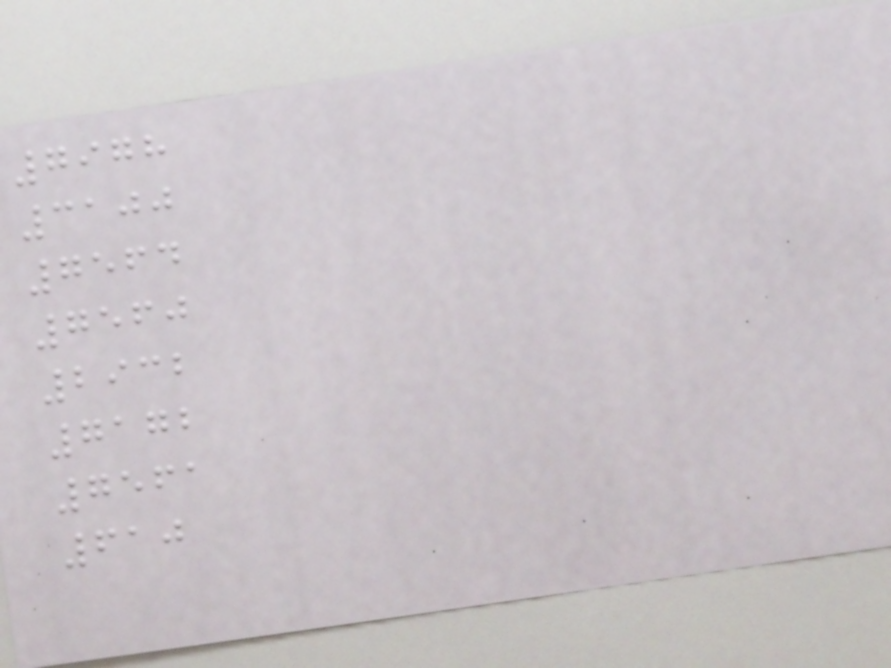7978
3100
7564
7560
2932
7172
7561
610
